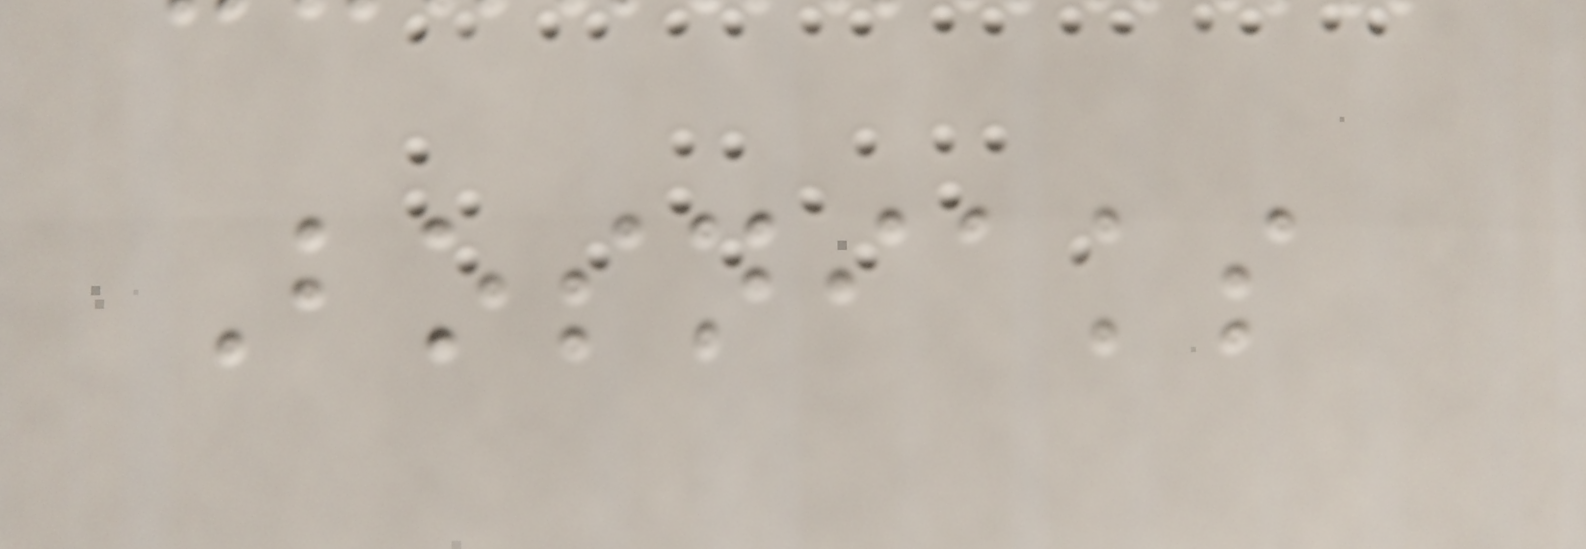Bosniaks
